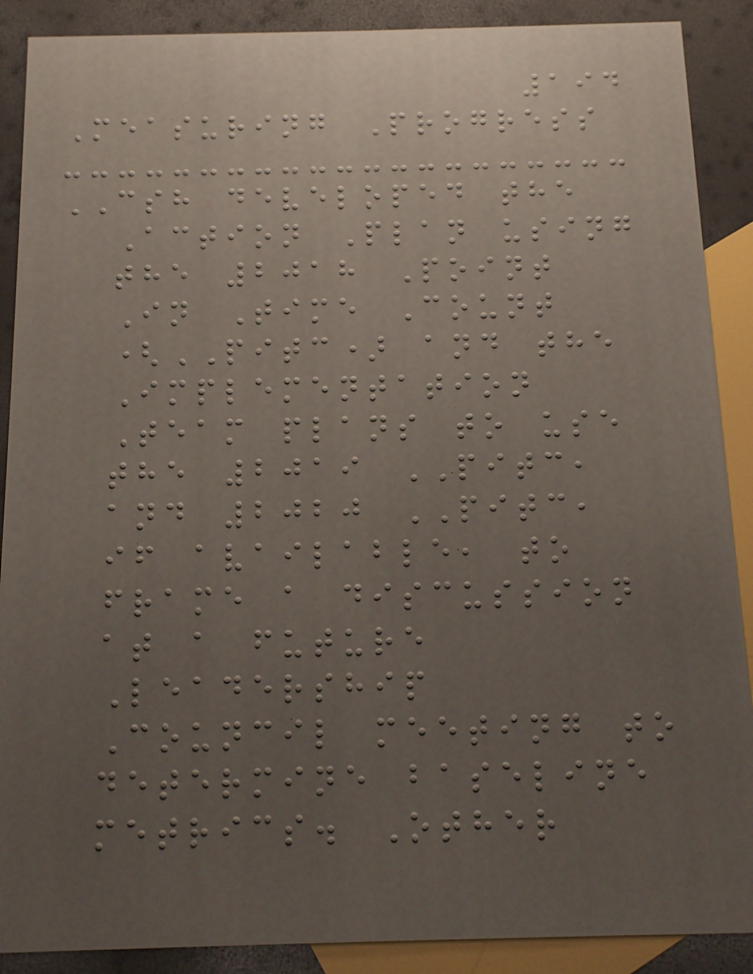194
Measuring Progress
CSH developed the
Action Plan using
the 2018 Point
In Time Count
(PITC) and the
Implementation
Team plans to use
the 2019 PITC,
and 2020 PITC,
if available, to
frame a discussion
at a future
Leadership
Council meeting to
determine baseline
metrics. Other
